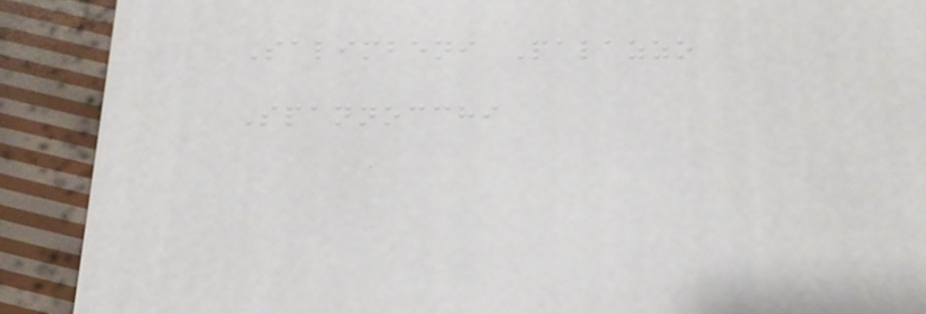Salimbeni Palazzo
Spannocchi
